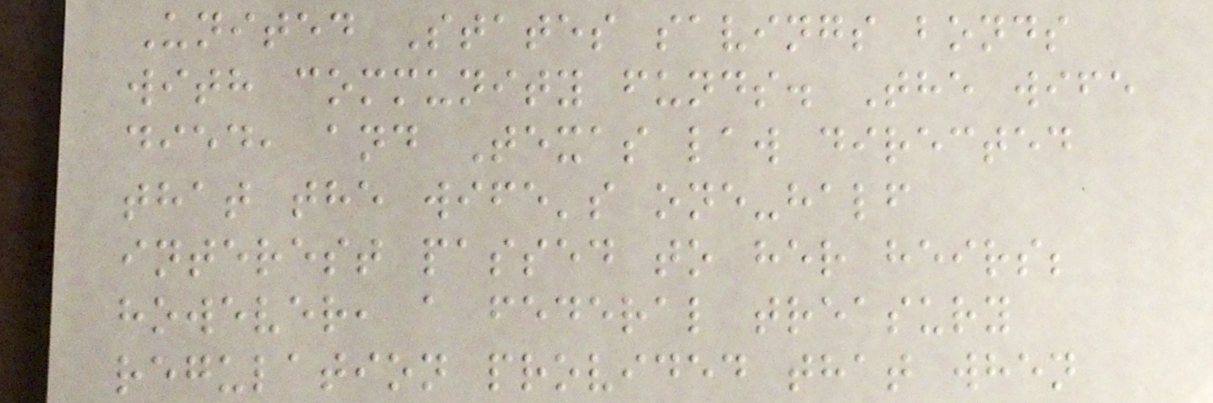United States savings bonds
with community funds. The wife
died, and Texas law directed
that the wife's one-half
interest passed to her heirs;
however, a federal treasury
regulation provided that when
